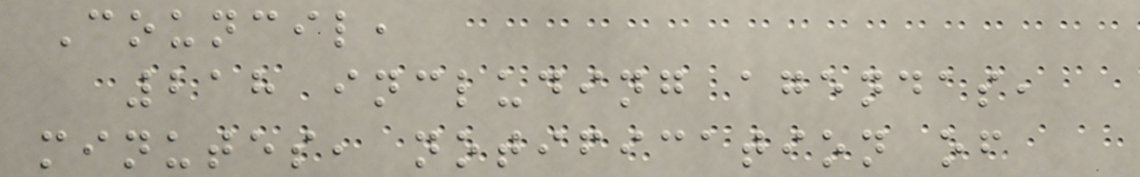Council,
218 including agendas,
minutes, notification of
